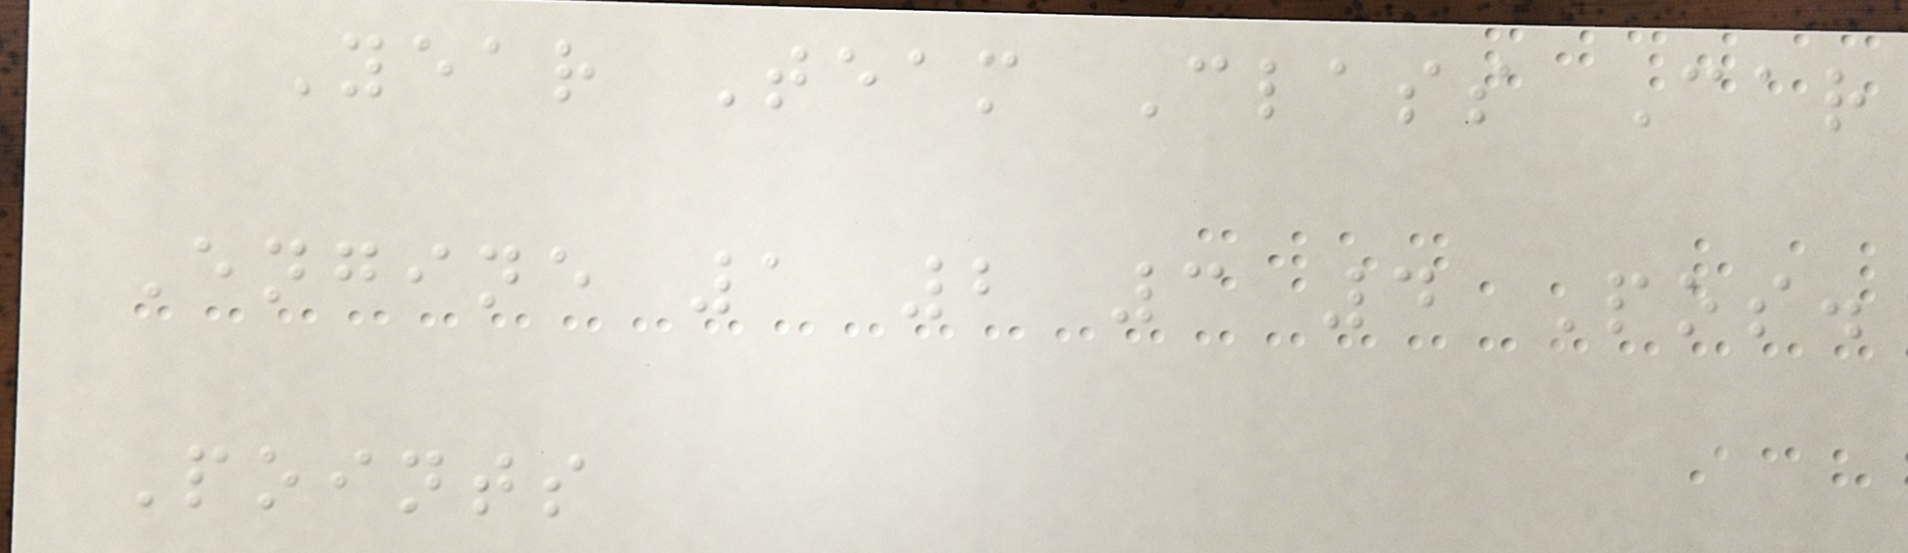Year Team Class Car
Engine 1 2 3 4 Pos.
Points
